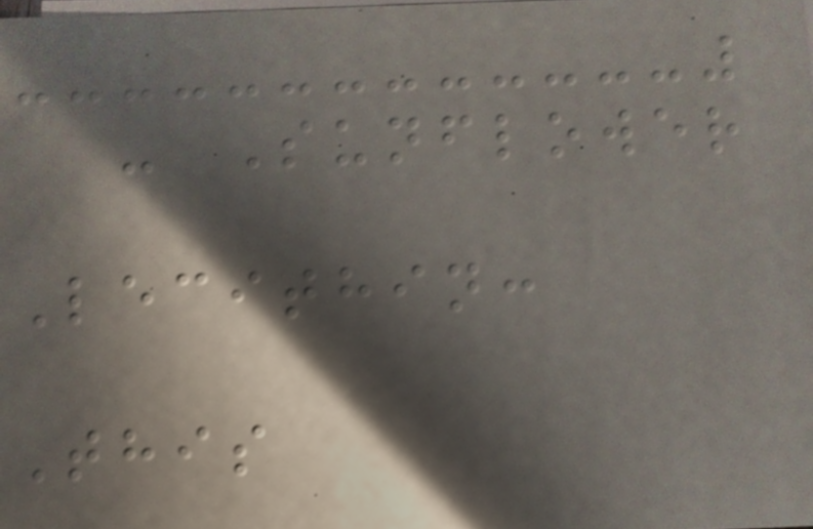- Sunflower
Lecithin:
This
